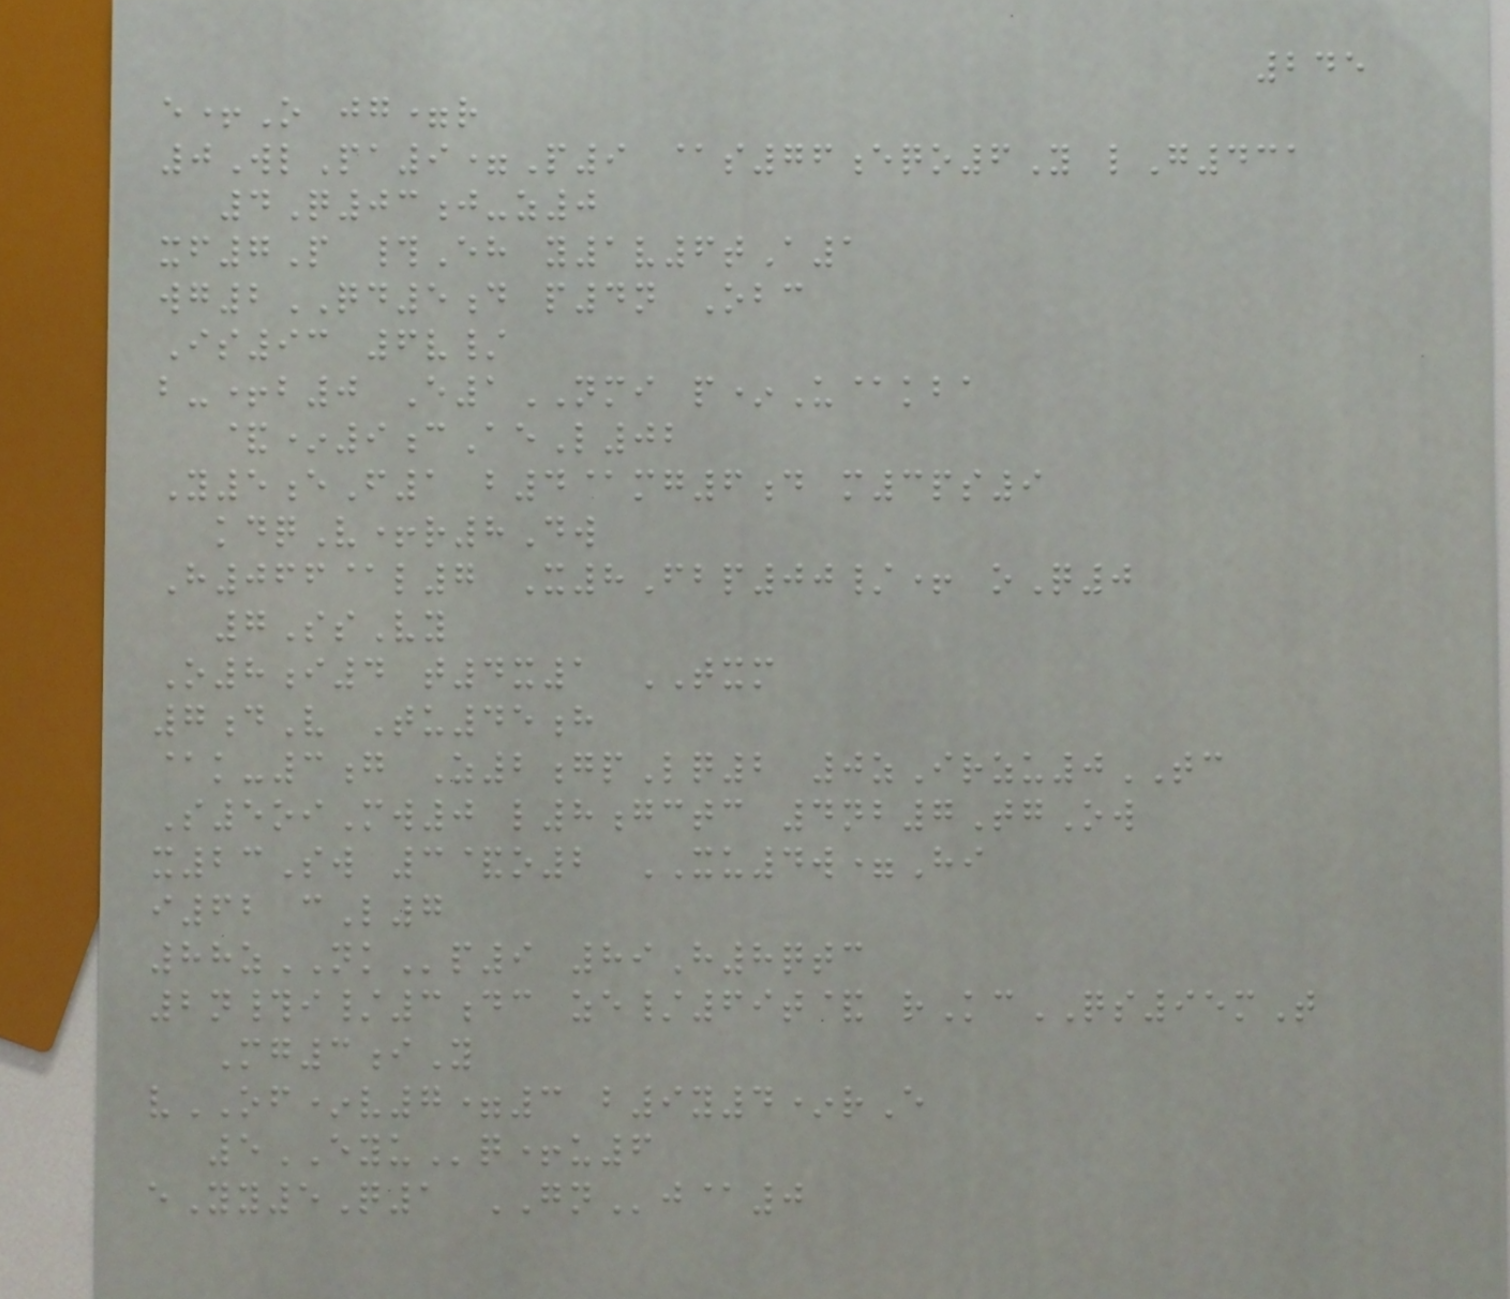245
e+O jg=r
0WlPa9=P9 @s76eqo6Y lG431
4Q03j-z0
xf7P #Eh y1v6tA1
wg2QD5d p4n Obc
Is93 6v/
b-+b0 E1NMI p*U@kba
&*9cAeL02
Y5eF1 b4@mg6d m3ps9
kdqV+r8Dw
H066@l7 X8Fbp00/+ oQ0
7SsVy
O8i4 t4x1 TXM
7dV Tu45h
@k-3g Z2gpLq2 0zIrzu0TC
S5oiMw0 l8gctc 4nb7TgOw
x23Sw 3&o2 XU4w=Hi
i62 cL7
88zNKp9 89H8qtc
2n#i/3dc ze/69t& rKcQS95mT
Mg3iY
vOF*v7=3 b9y4*rE
5EYUq+u6
eYy5Q1 GNj@0
